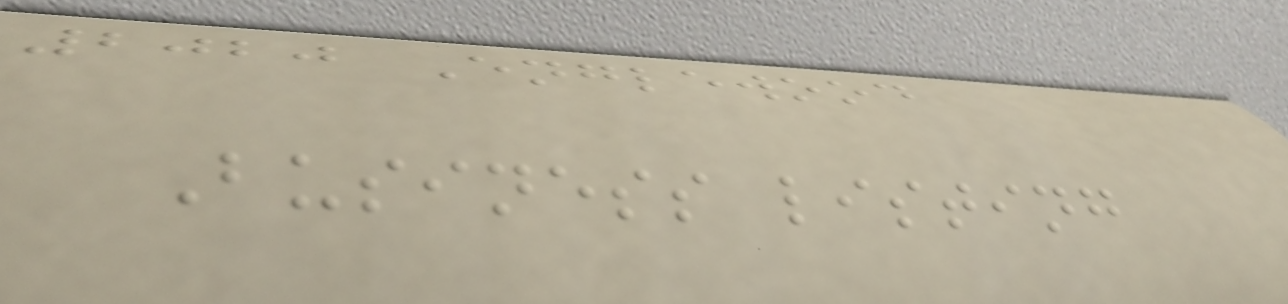2020 Englewood
Business listing
